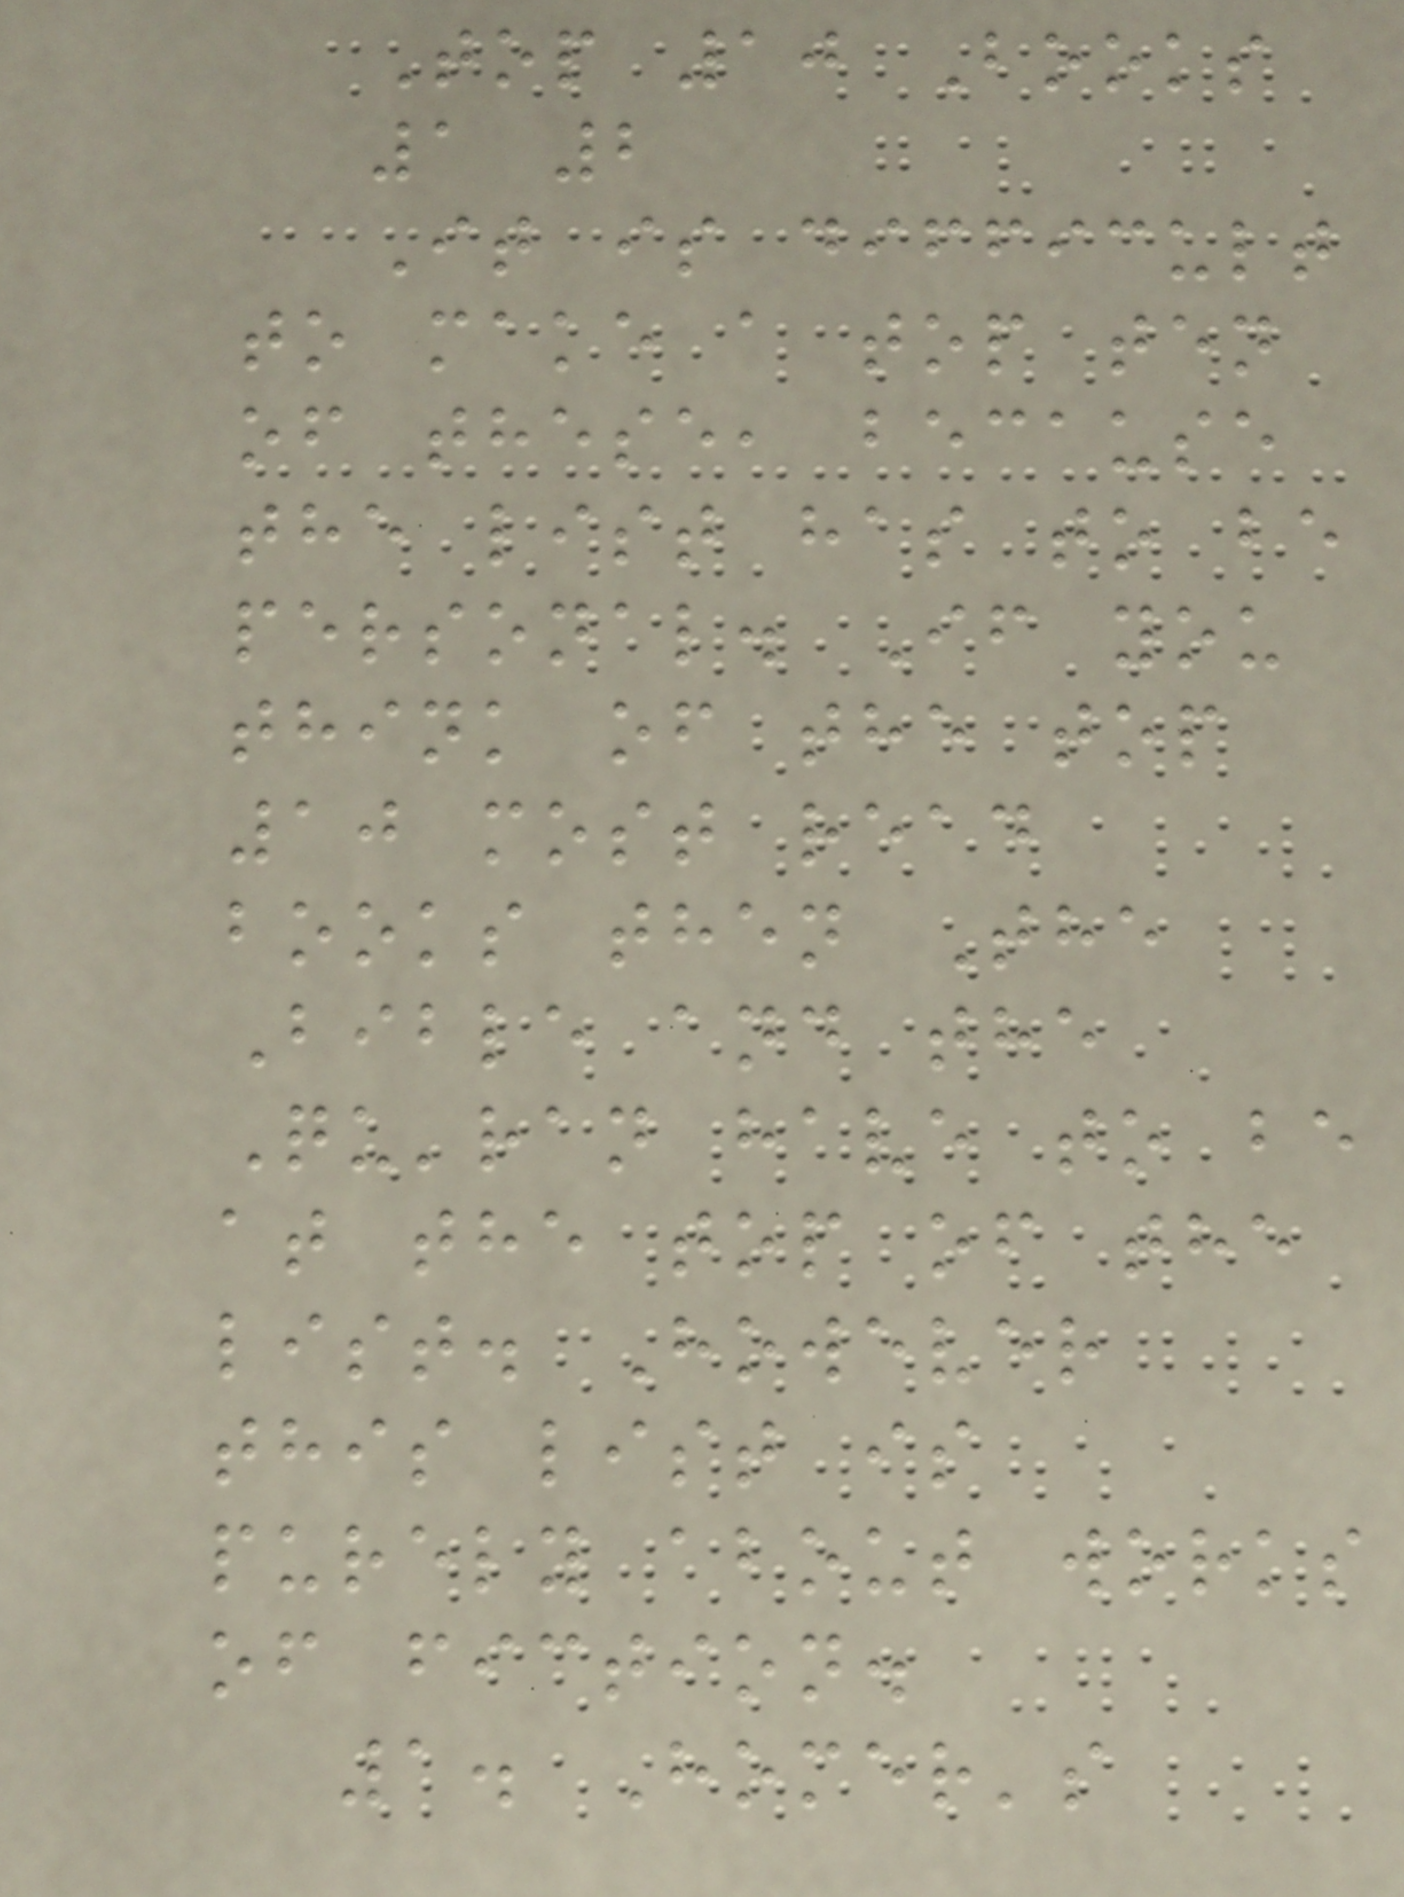Top 10 Books
1 2
It is difficult
to make a top ten
of these, because
the list has to be
personal. If you
think of the top
10 most read
books then The
Bible and the
Qu'ran have to be
at the top of the
list. However
this list is
purely about works
of fiction.
1. Homer's
